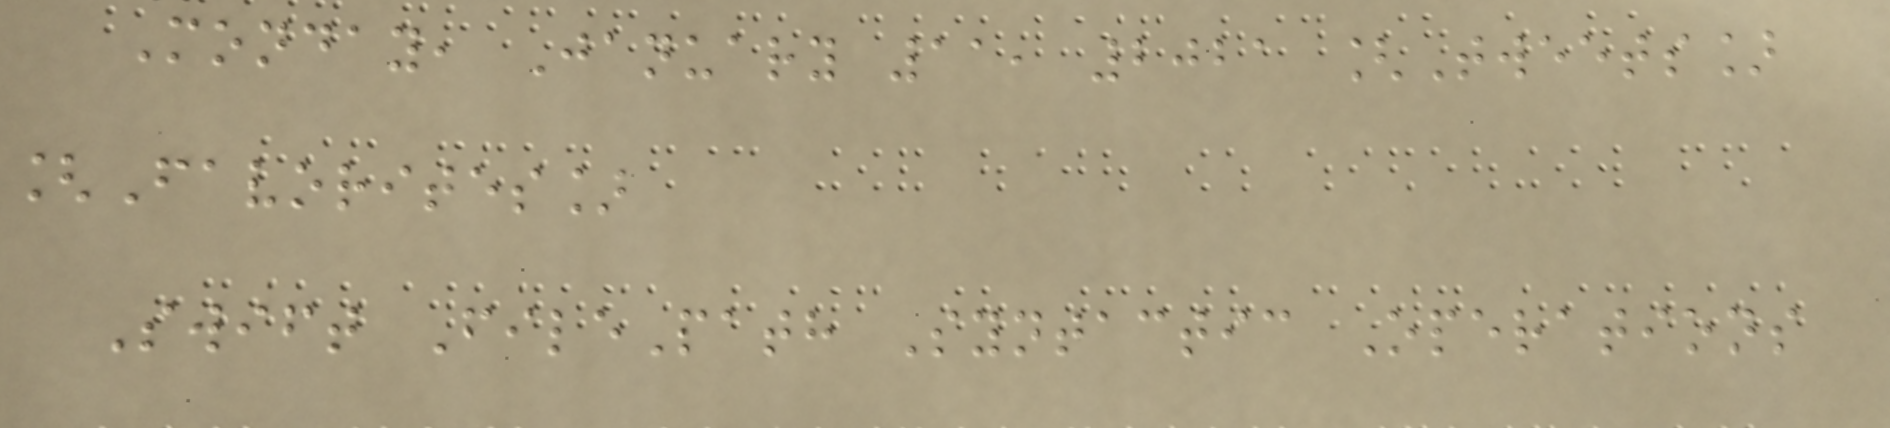Monday, January 11, 2021 [Tweets]
[Favorites]
Swift FilePath Syntactic Operations
